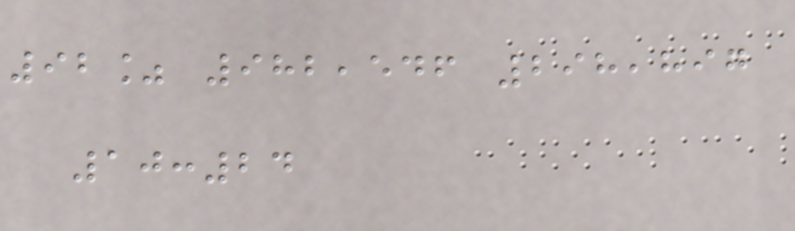92% 982,546 298,897
10:24
